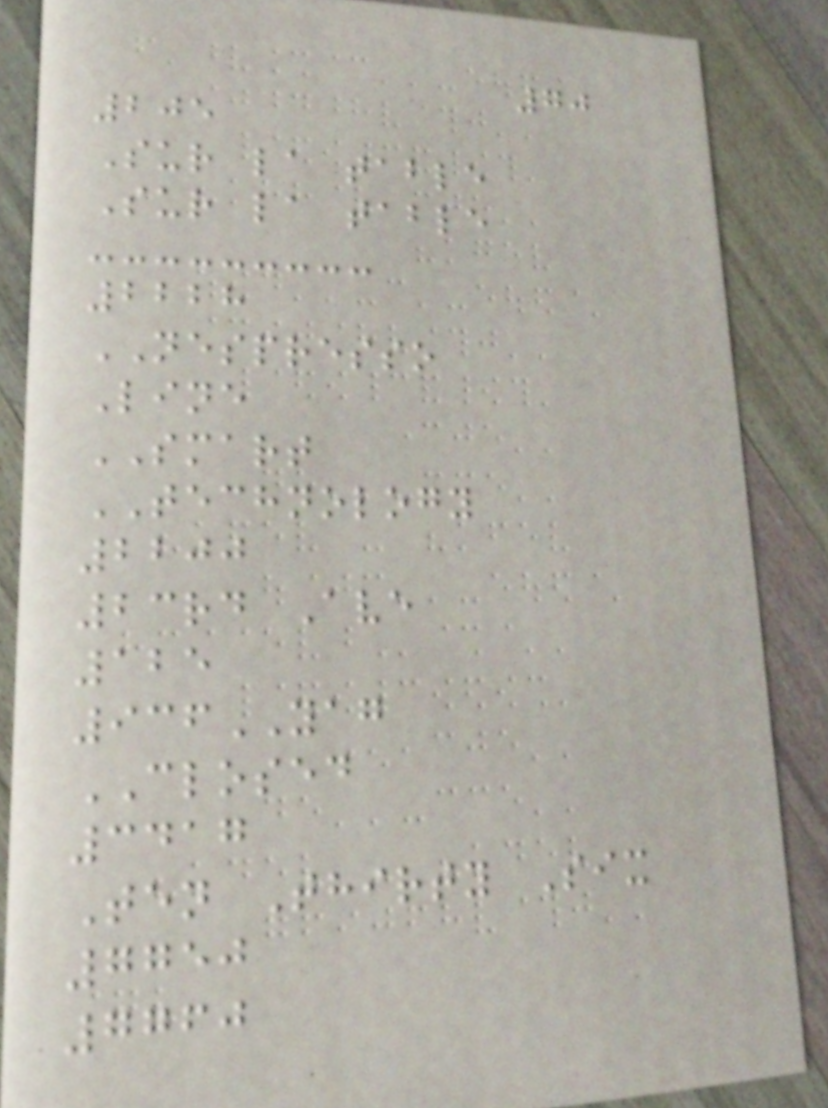70
205
Sur la table
Sur la table
2228
NESPRESSO
Line
SMART
TECHNOLOGY
2200
23rd Ave
125
936YAG
CLOSED
3417
Ten Thirty Six
7750
7760
